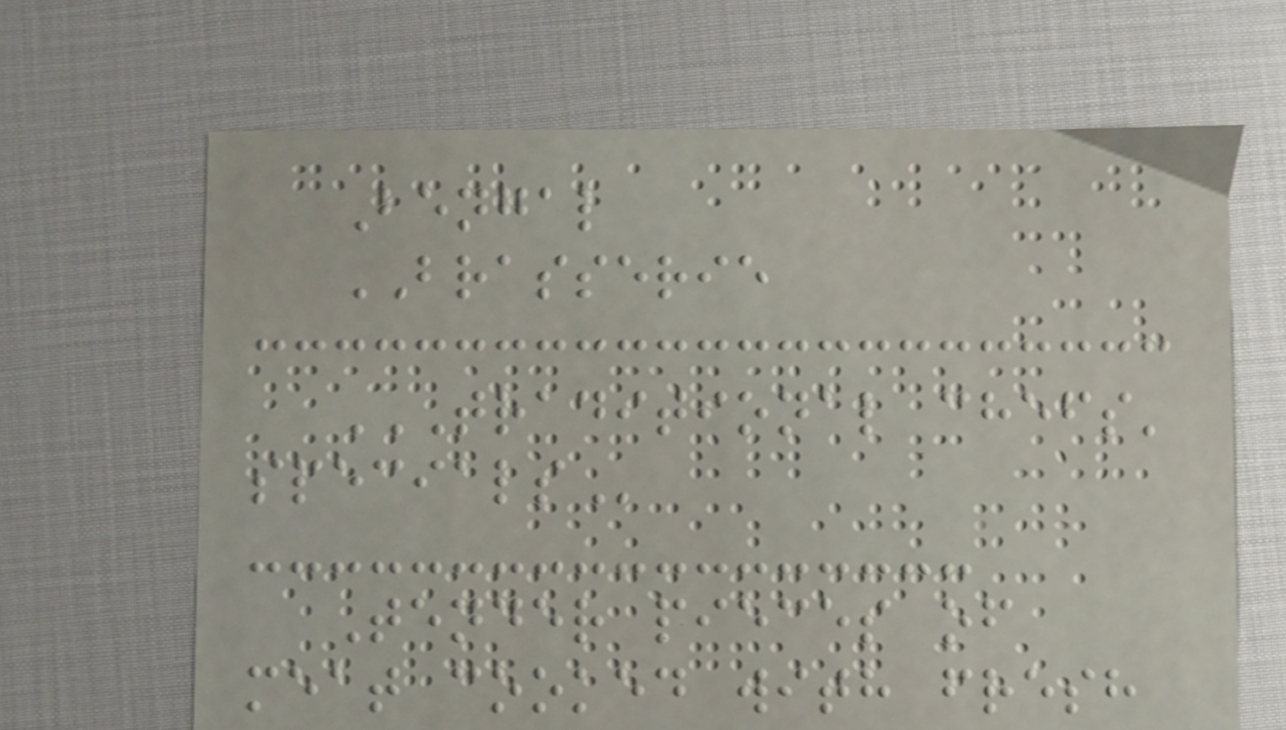Bengal
BRASSERIE
TRADITIONAL CHEFS'
SPECIALS
Tender pieces of
meat cooked with fresh
